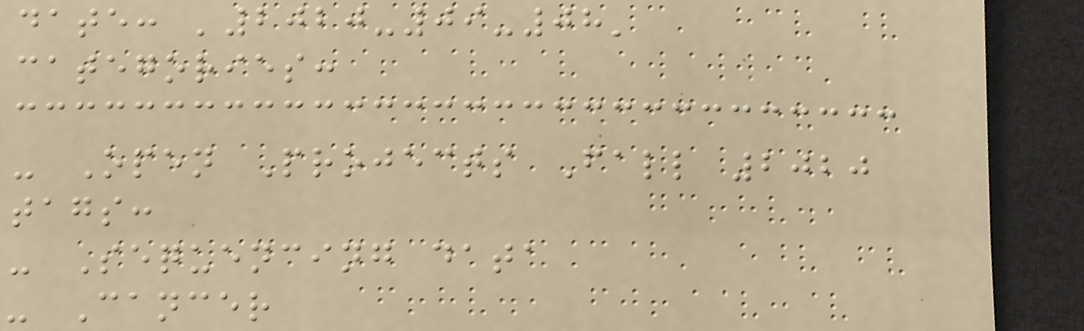date: '2020-09-08'
categories:
- Open Projects Fall 2020
tags:
- Sequencing data
- Cancer
